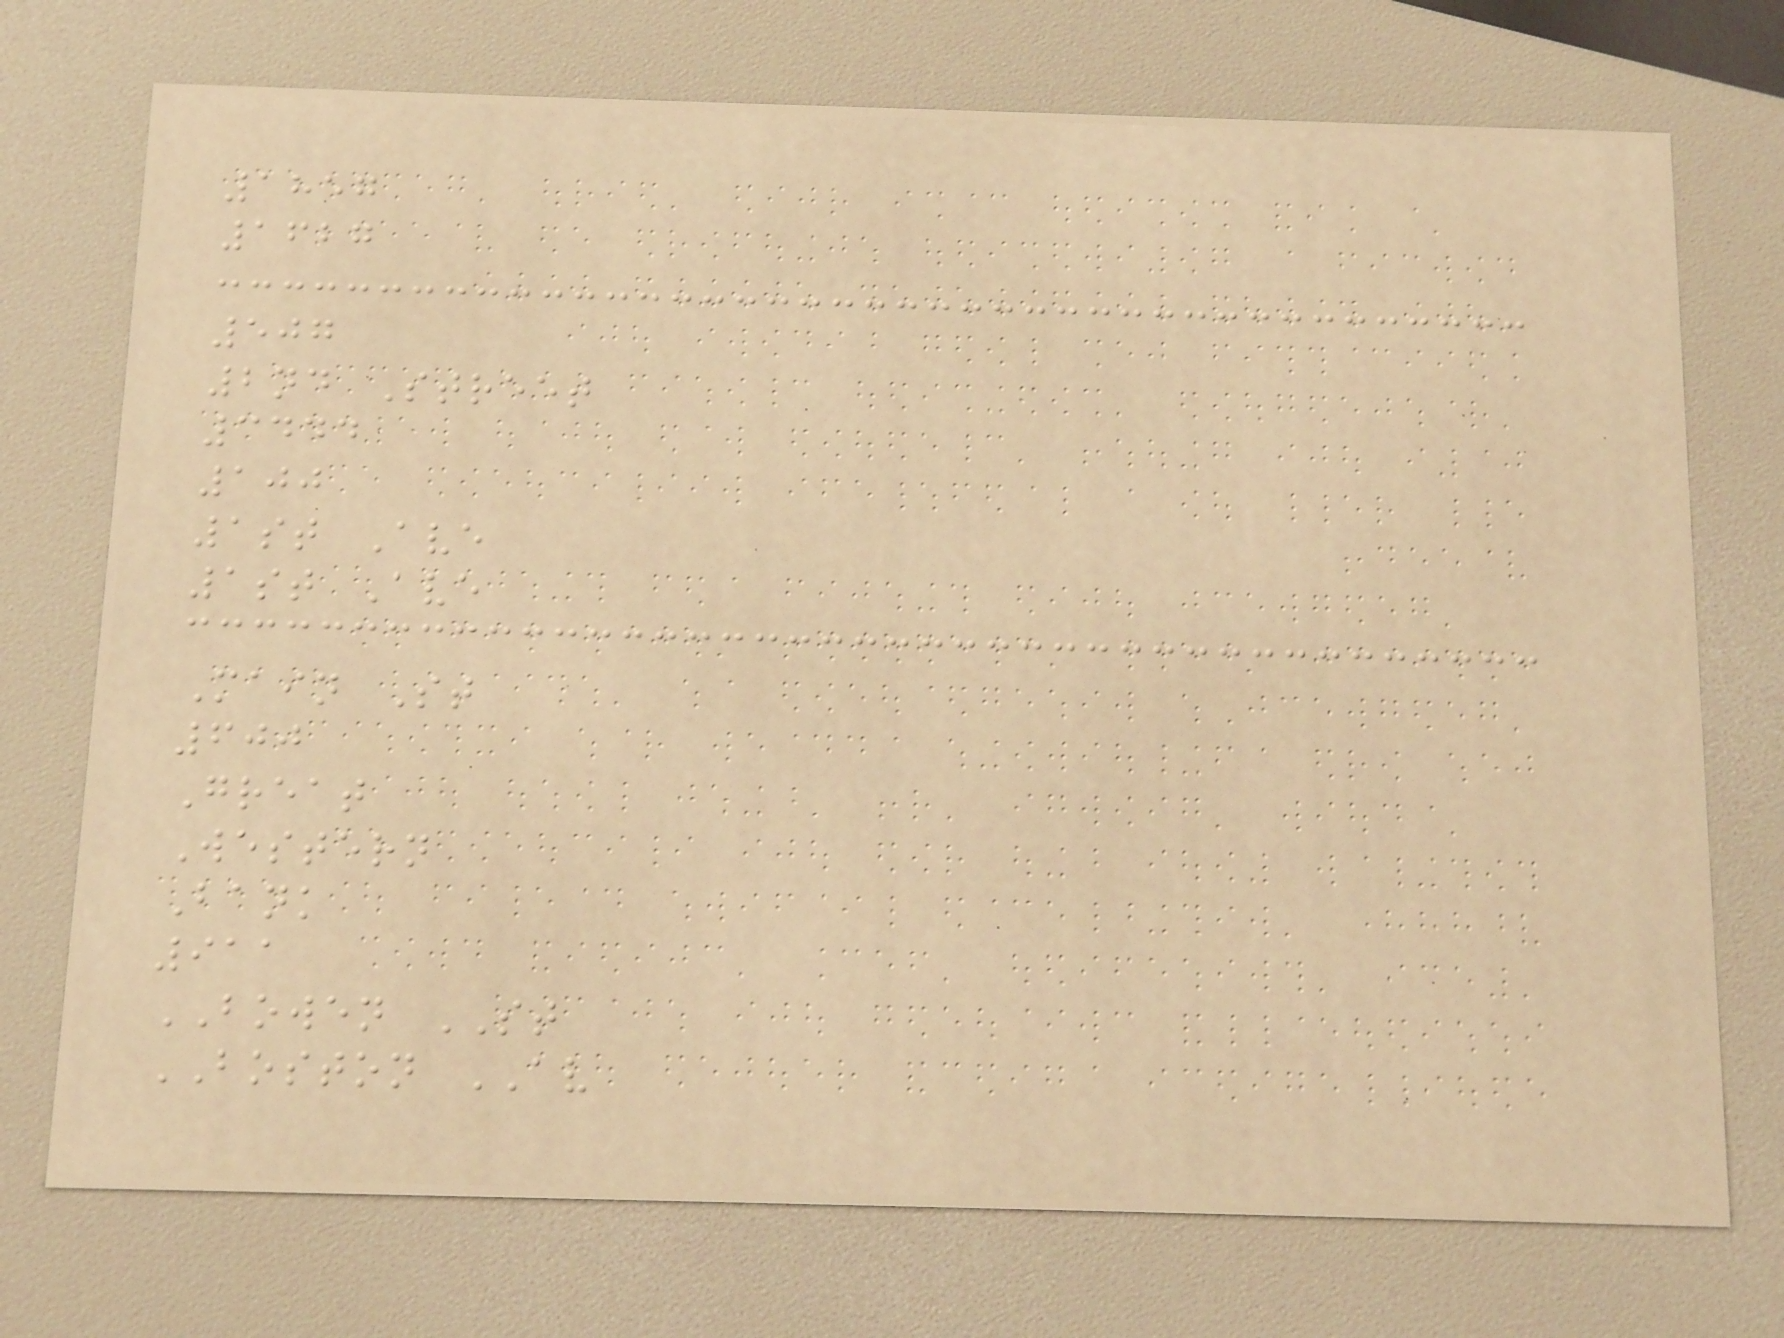1857
1627
507
2nd Street
3444
100
1st Ave
1st Ave
Main St
600
Great
Western
Bank
911
BOWEN ST
BOSTON AV
